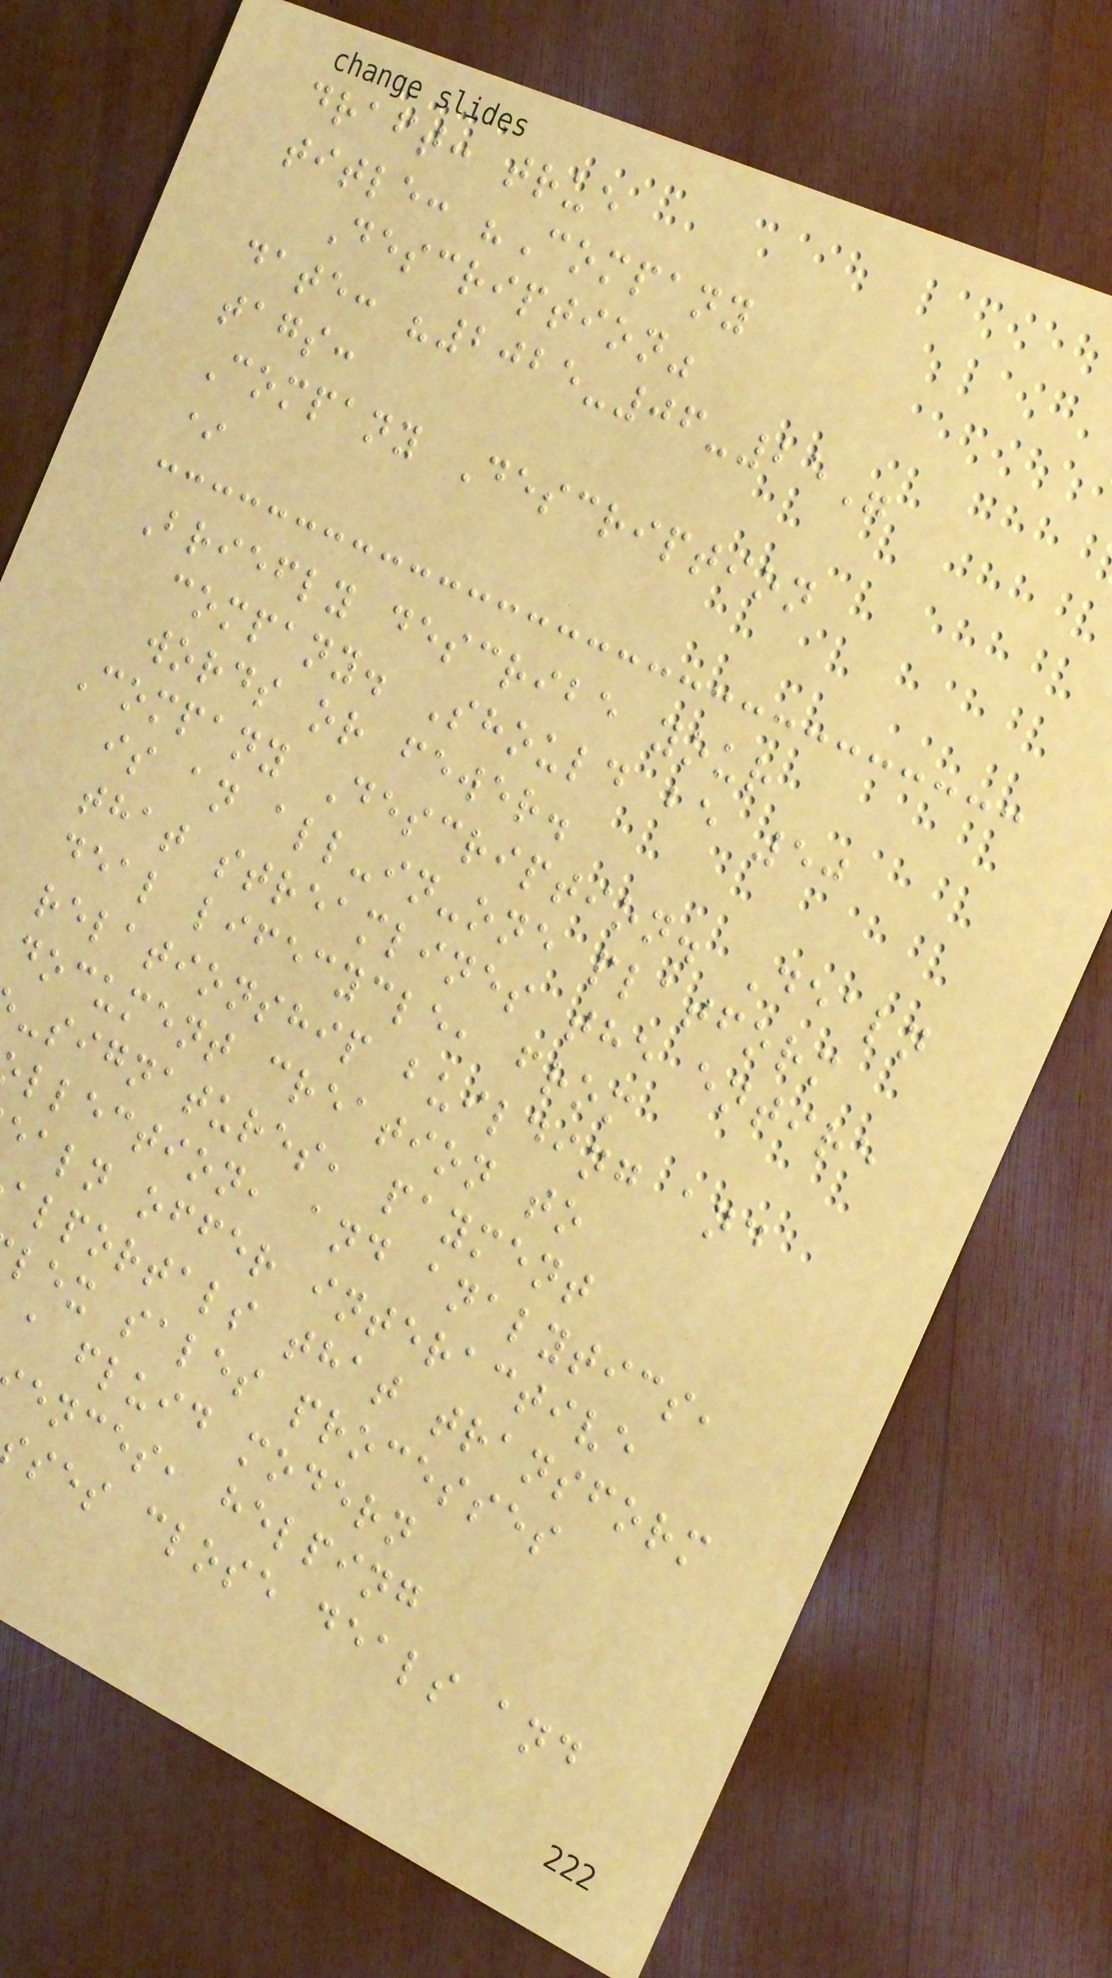draft: true
title: "Company
Description"
date: "2025-06-25"
tags:
Company Description
*
Briefly describe your
company. Should be 50
words or fewer.
Company Description. Dealn
is an all-in-one platform
that streamlines the entire
deal lifecycle, from
relationship building and
document creation to
-signatures, payment
llection, and analytics,
ealn offer interactive
alportals that transform
lex sales processes
a fluid modern
ences, helping
ses close deals and
